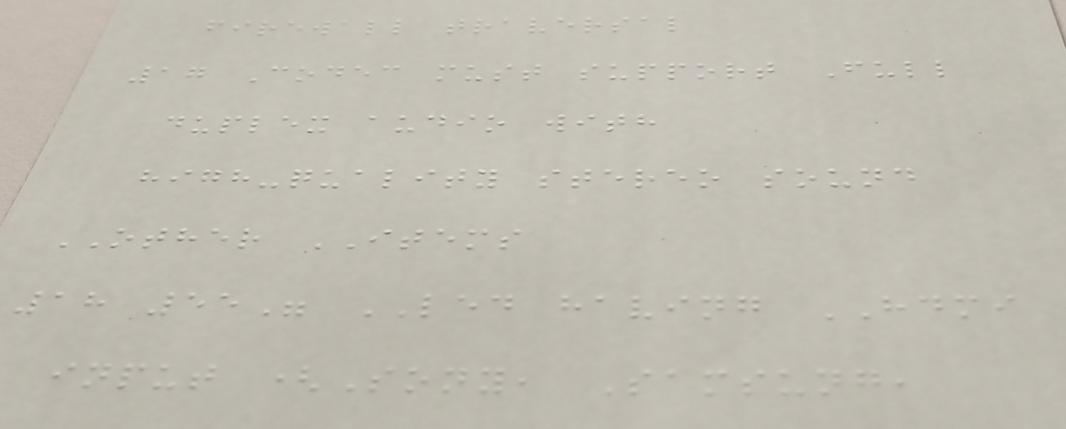firewall traversal
17 Codec must support Full
duplex audio with
high-quality stereo sound
OTHER ITEMS
18 55" LED having HDMI
input (Sony, Samsung,
